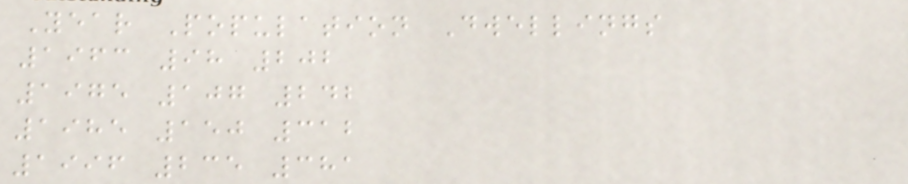Year Population Dwellings
1963 98 202
1975 107 242
1985 150 312
1996 235 381
